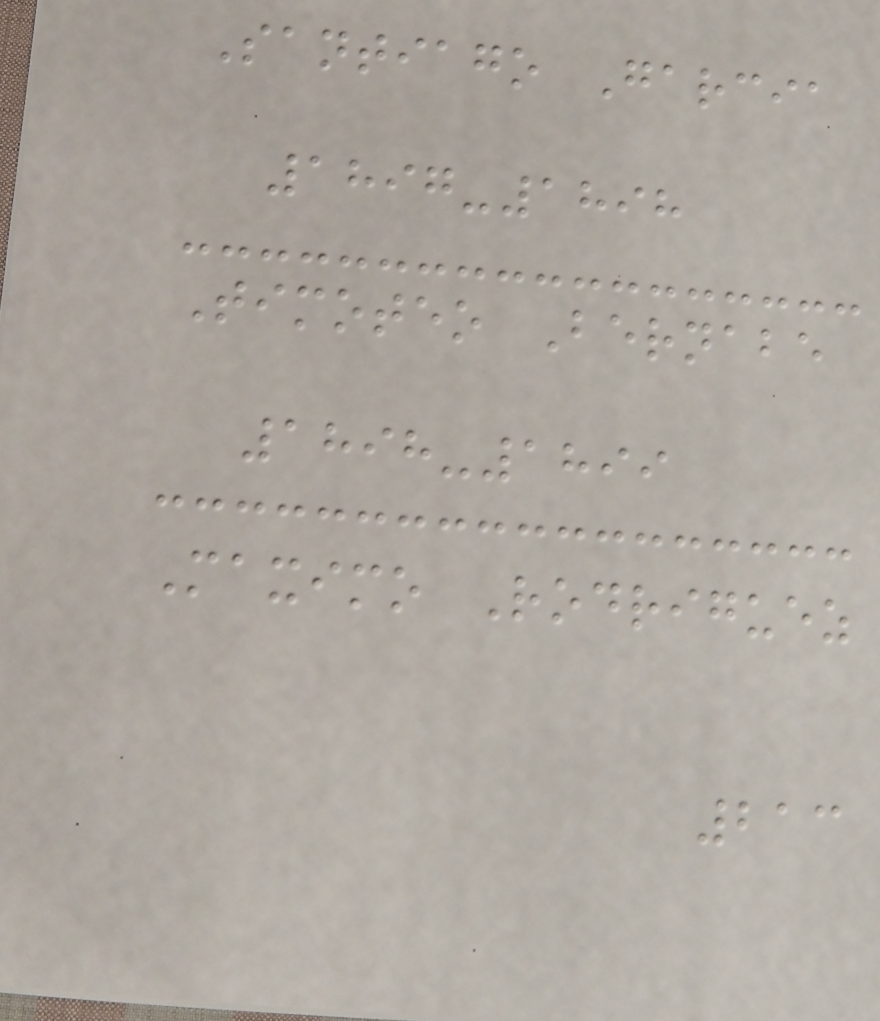Santiago Garcia
1897-1898
Timoteo Bernabe
1898-1899
Maximo Rodriguez
213
